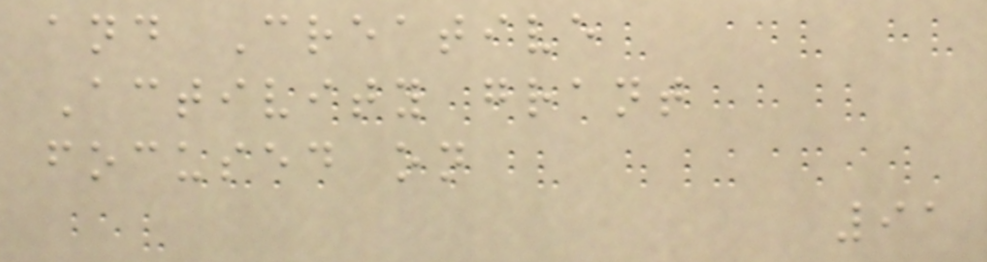and Creative
Activity grant
focused on
91
